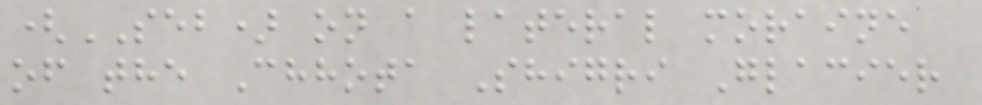(SEB) on a lateral moraine
of the Chhota Shigri Glacier
